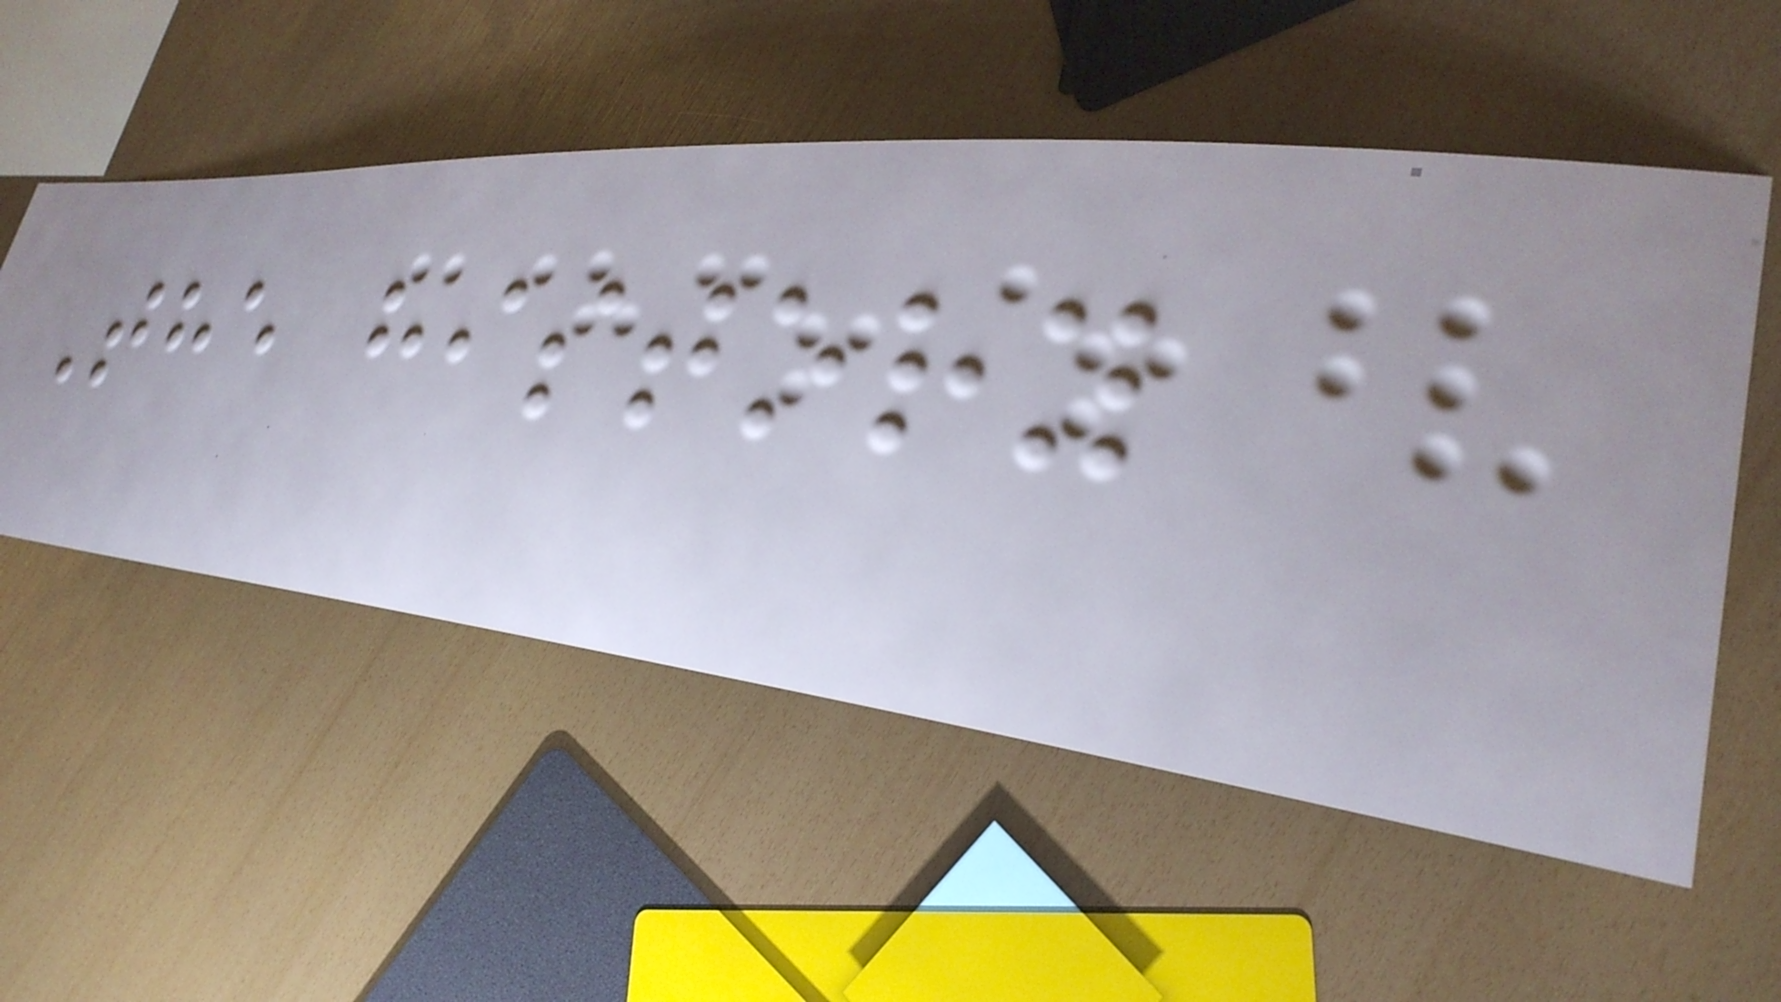The history
